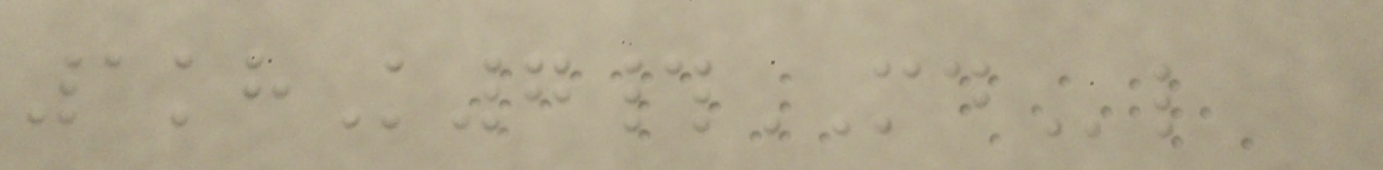1khK7#MDl
